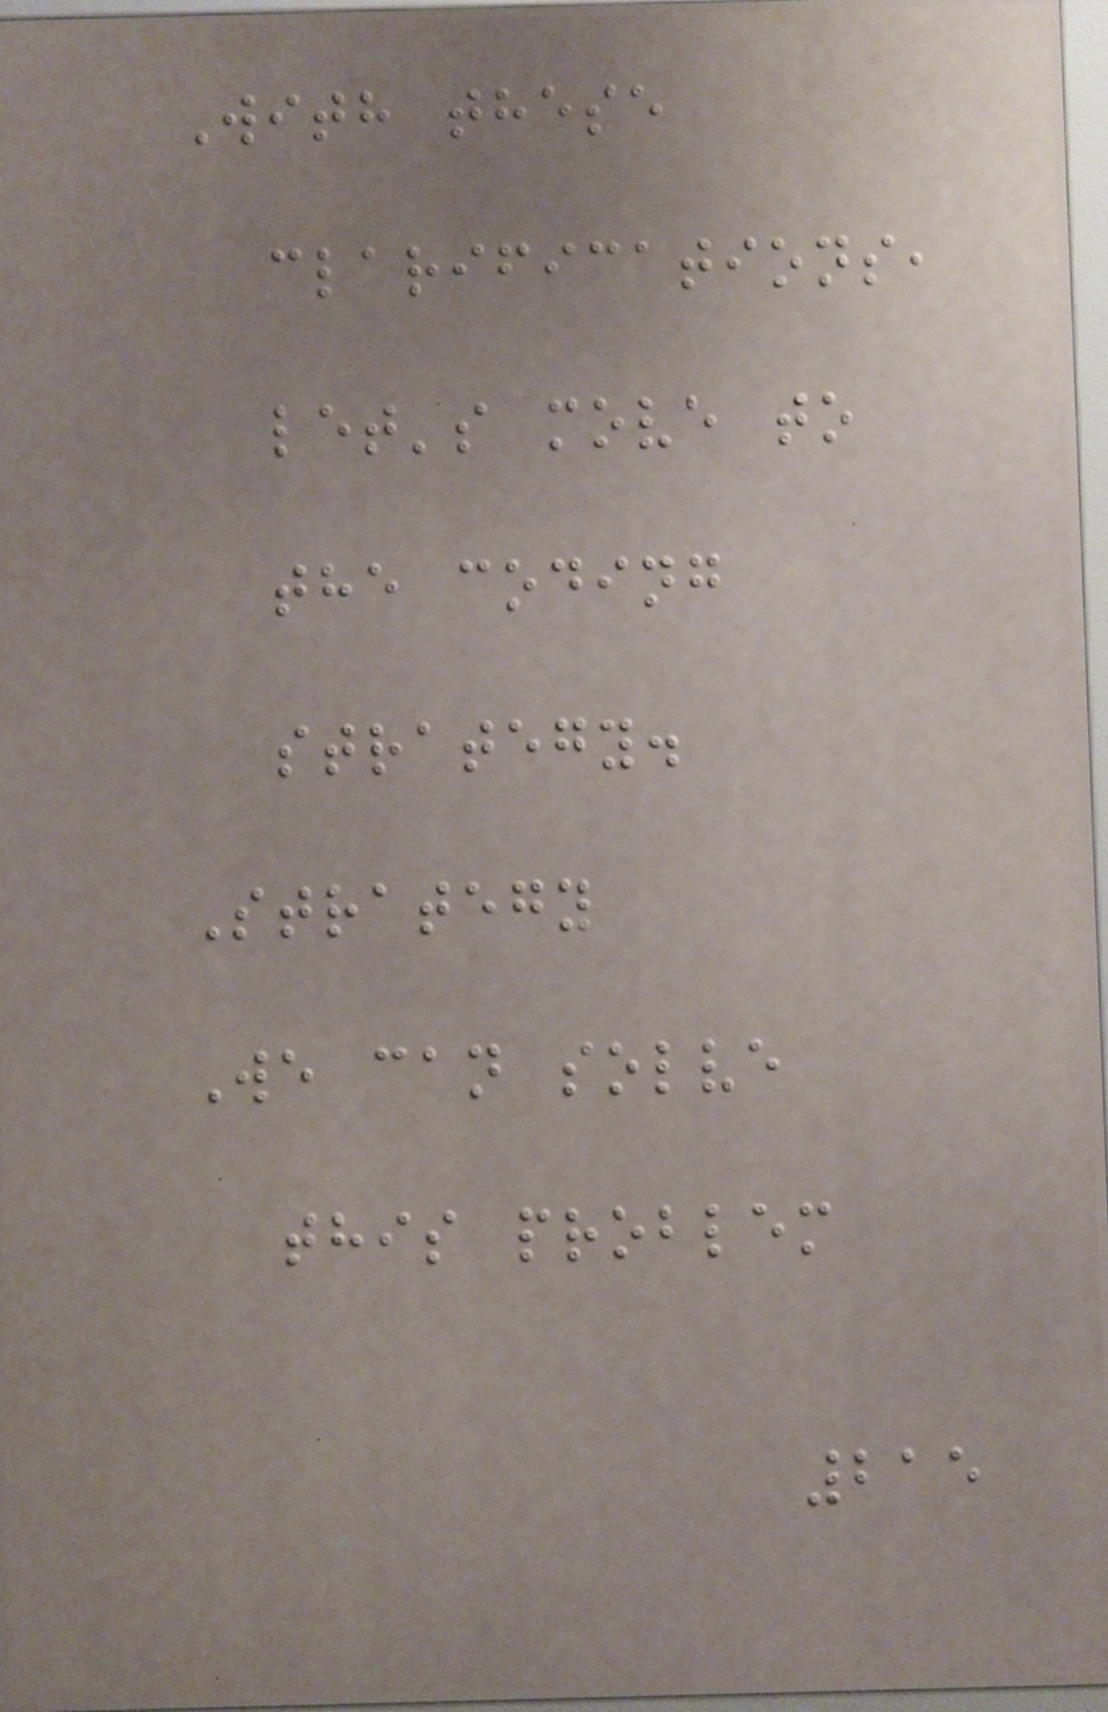With these
clarifications,
let's move to
the coding
strategy.
Strategy
We can solve
this problem
215
